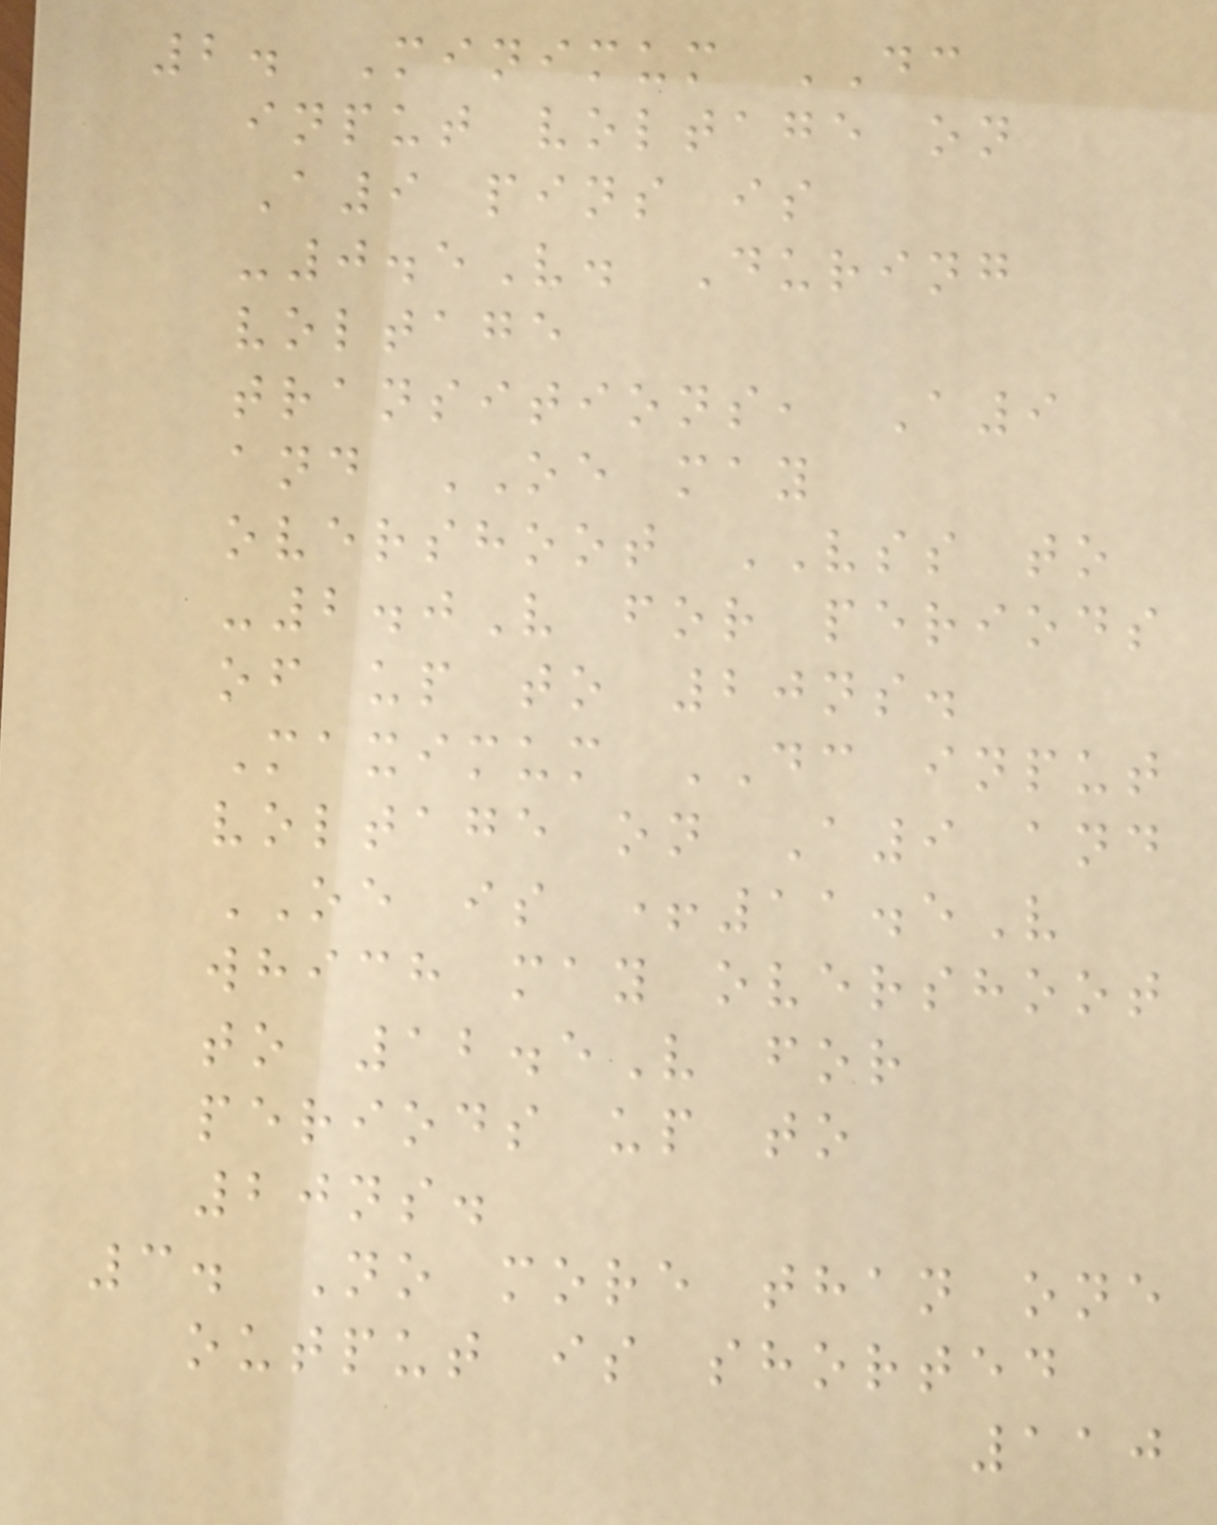2. Minimum DC
input voltage on
A9 pins is
-0.5V. During
voltage
transitions, A9
and OE may
overshoot VSS to
-2.0V for periods
of up to 20ns.
Maximum DC input
voltage on A9 and
OE is +11.5V
which may overshoot
to 12.5V for
periods up to
20ns.
3. No more than one
output is shorted
110
